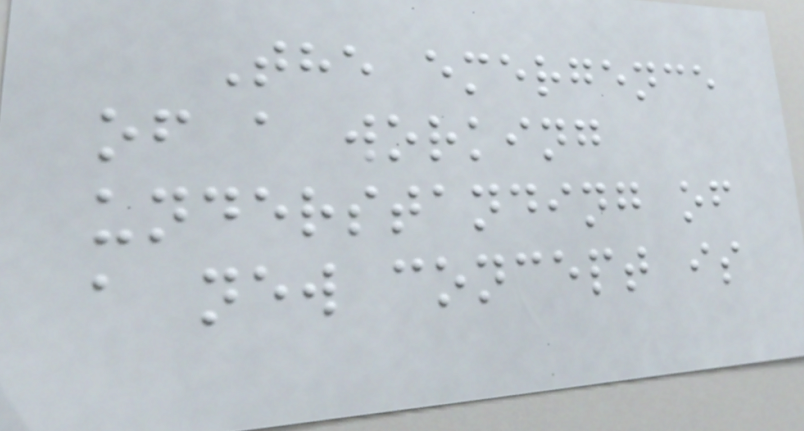The emergence
of a working
understanding of
a new concept is
